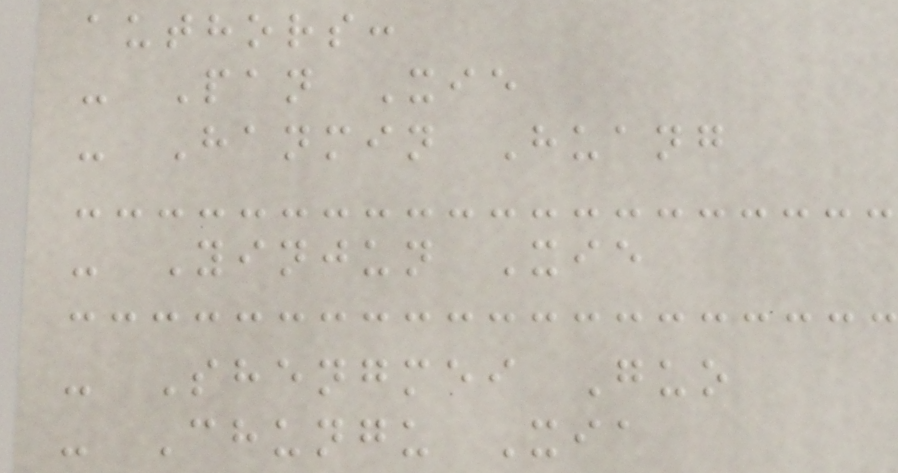authors:
- Pan Xie
- Hanmin Huang
- Yinjun Xie
- Shengmei Guo
- Chungu Xia
